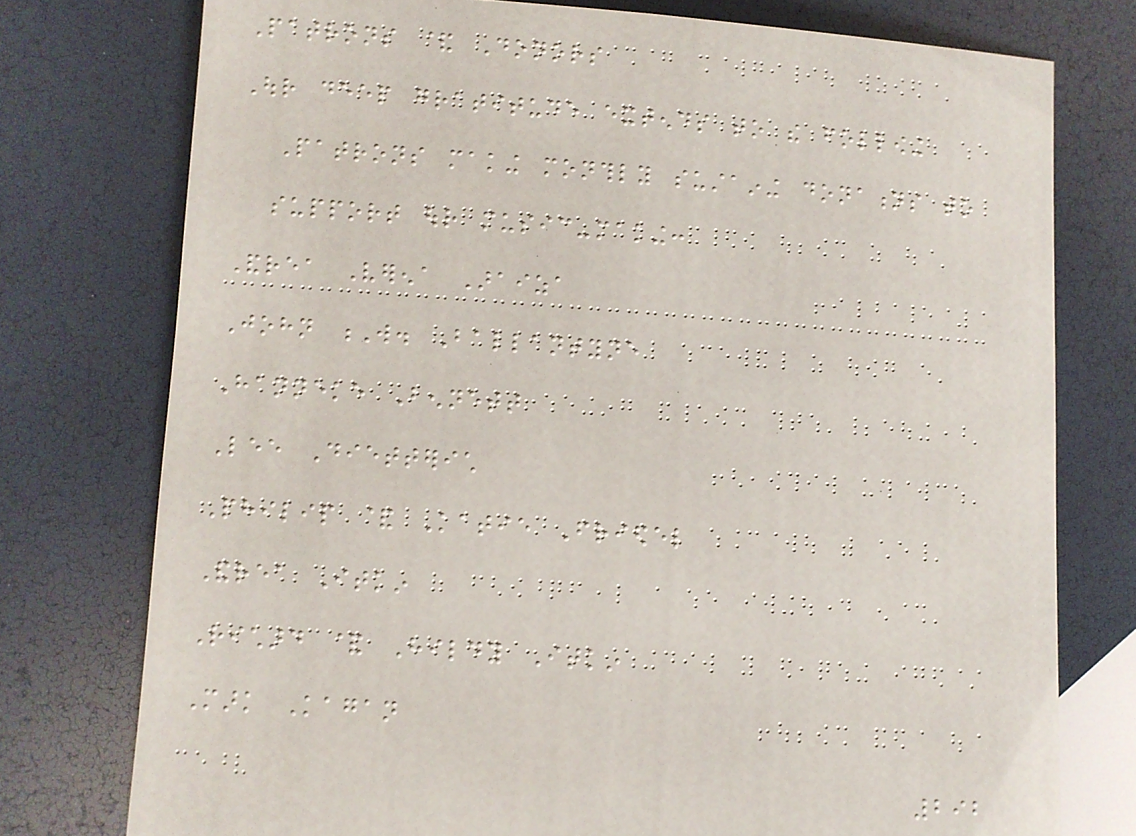Patrons & Donors
Our deep gratitude extends to the following
Patrons making monthly sustaining donations to
support our music-making:
Andrea Verena Araiza
John W. Ballantyne
Hanneke Bennett
Lee Dietterich
Philip & Katie Friedel
Andrea Itkin
Richard & Hildy Itkin
Mark Kagan
292
